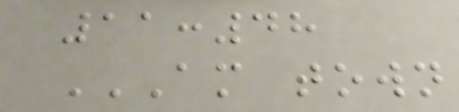11:48
AM TOWN
